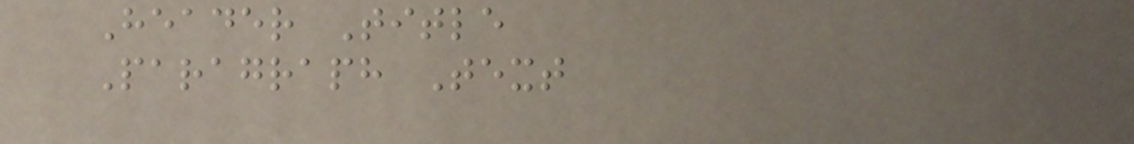Header Title
Paragraph Text
